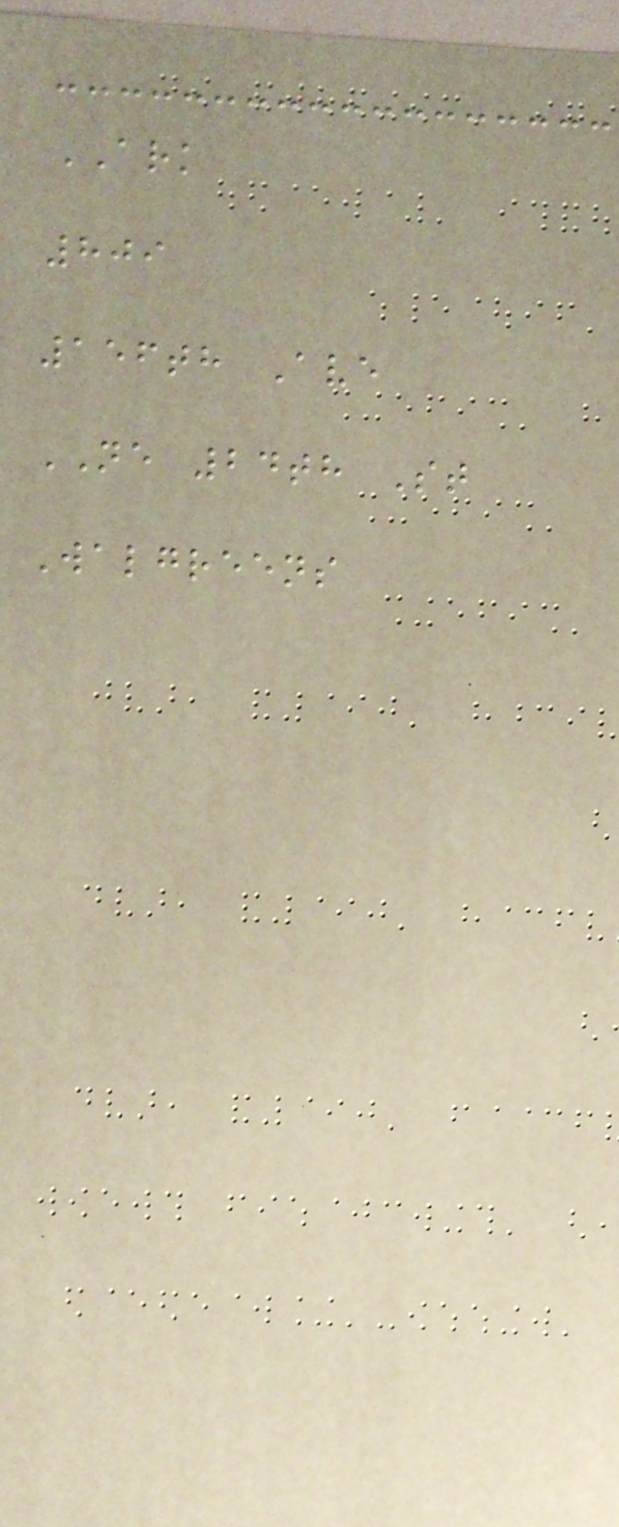ARK
809
156th Ave
NE 24th St
Walgreens
